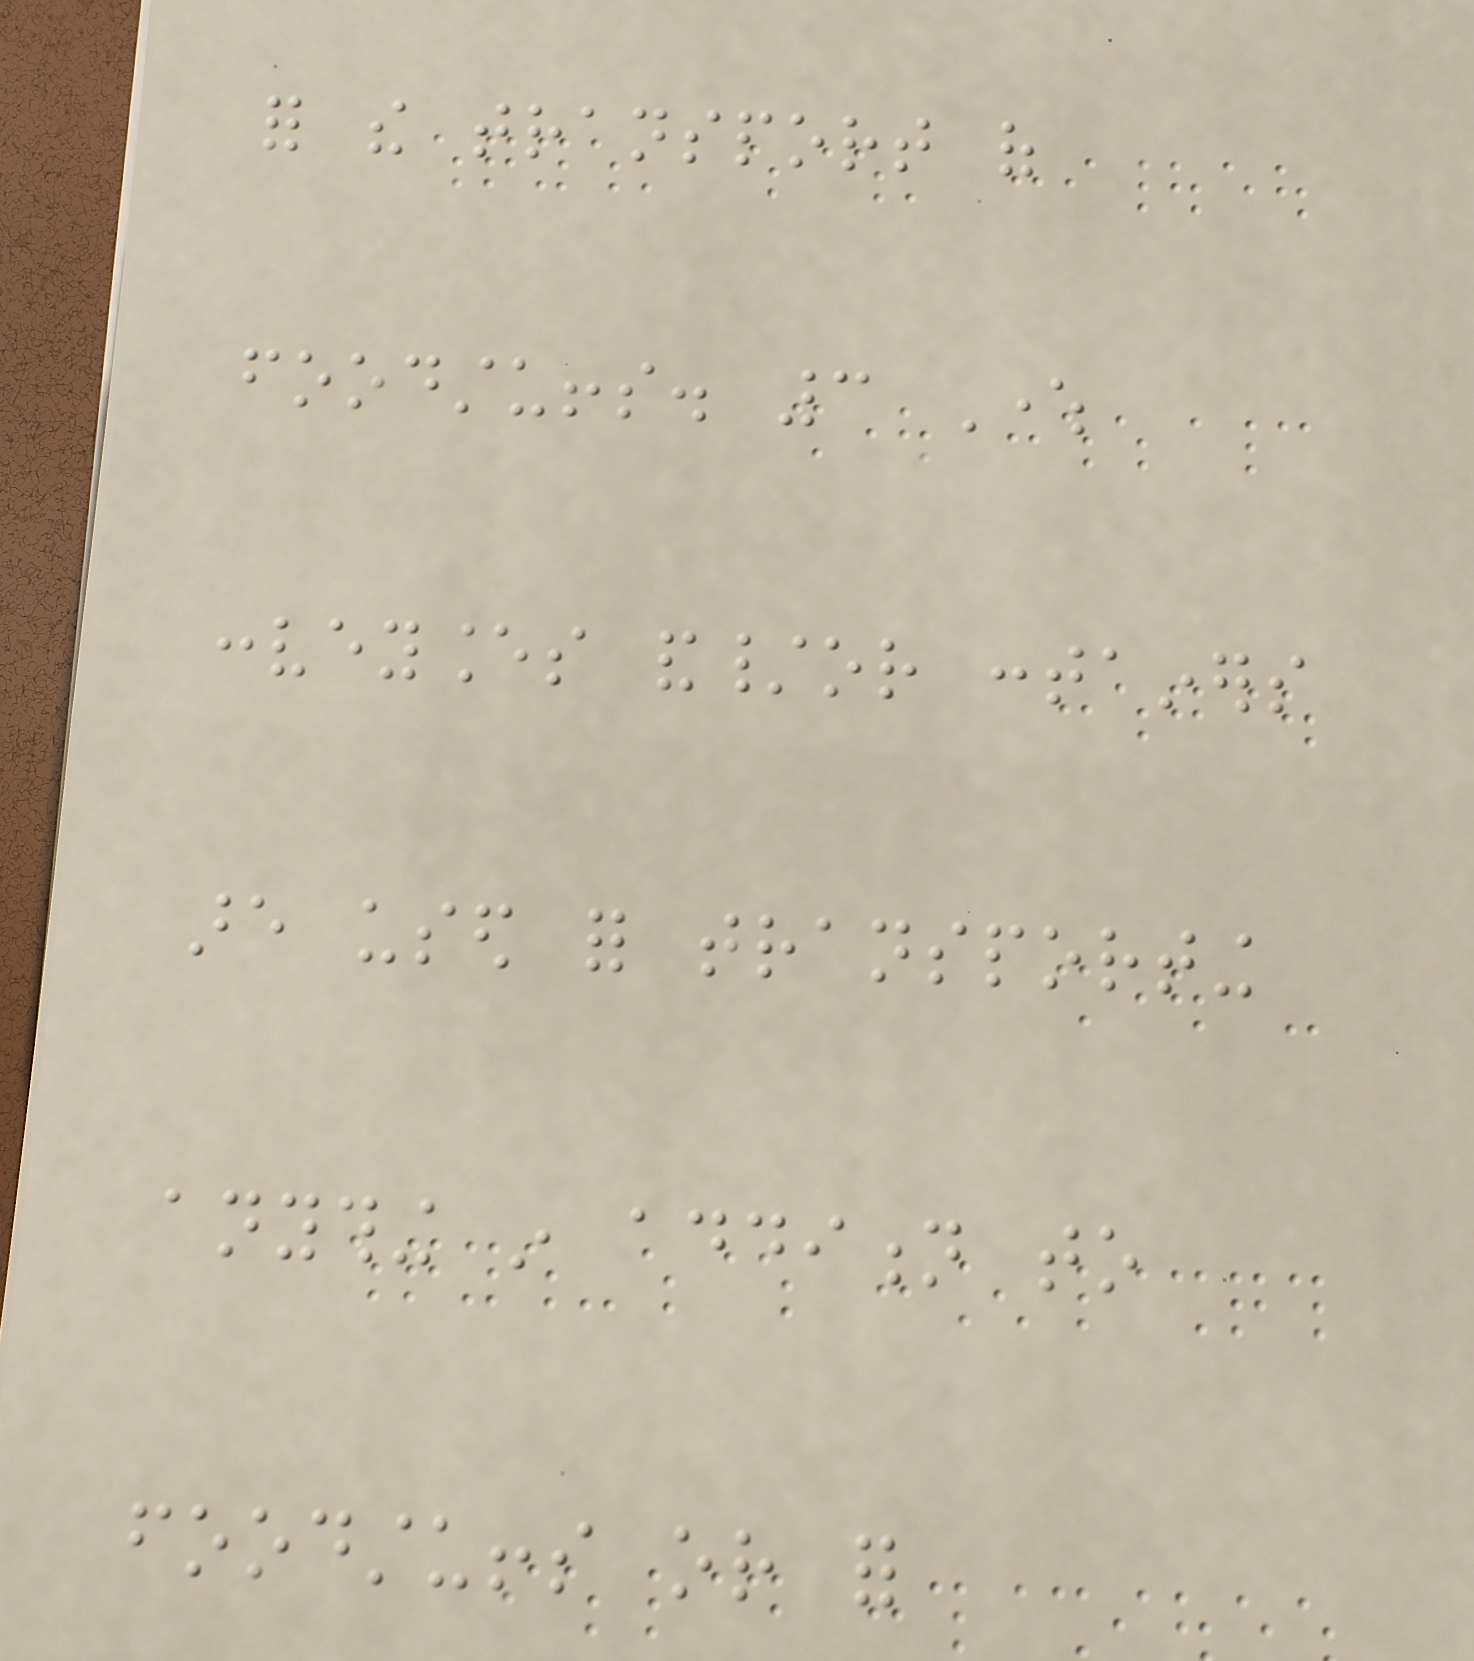for the transport of
foodstuffs. 3 Where
conveyances and/or containers
are used for transporting
anything in addition to
foodstuffs or for
